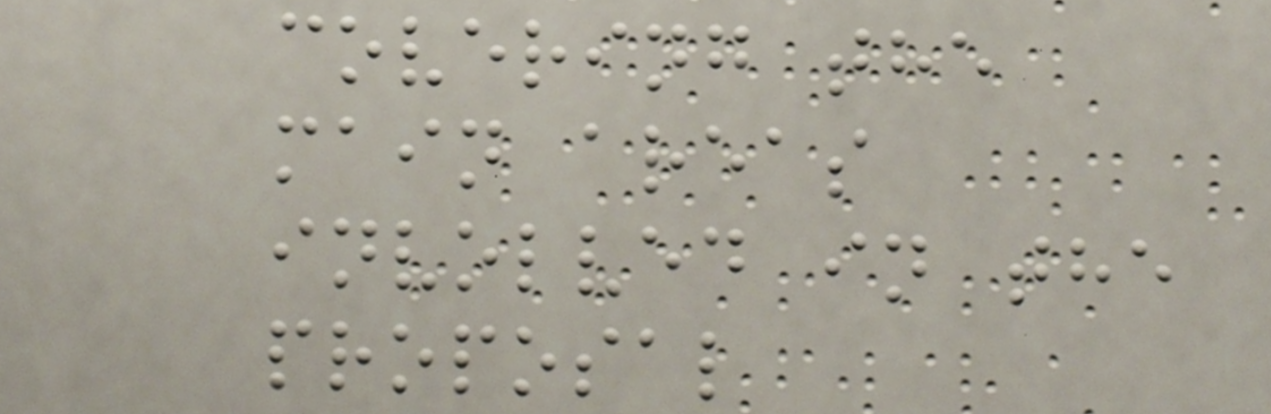covering the
main areas
involved in the
proposal
